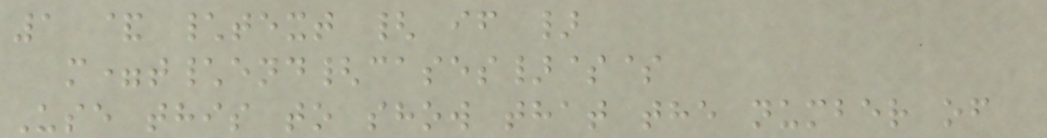1 & \text { if }
m=t\end{cases}$$
Use this to show that the number of
